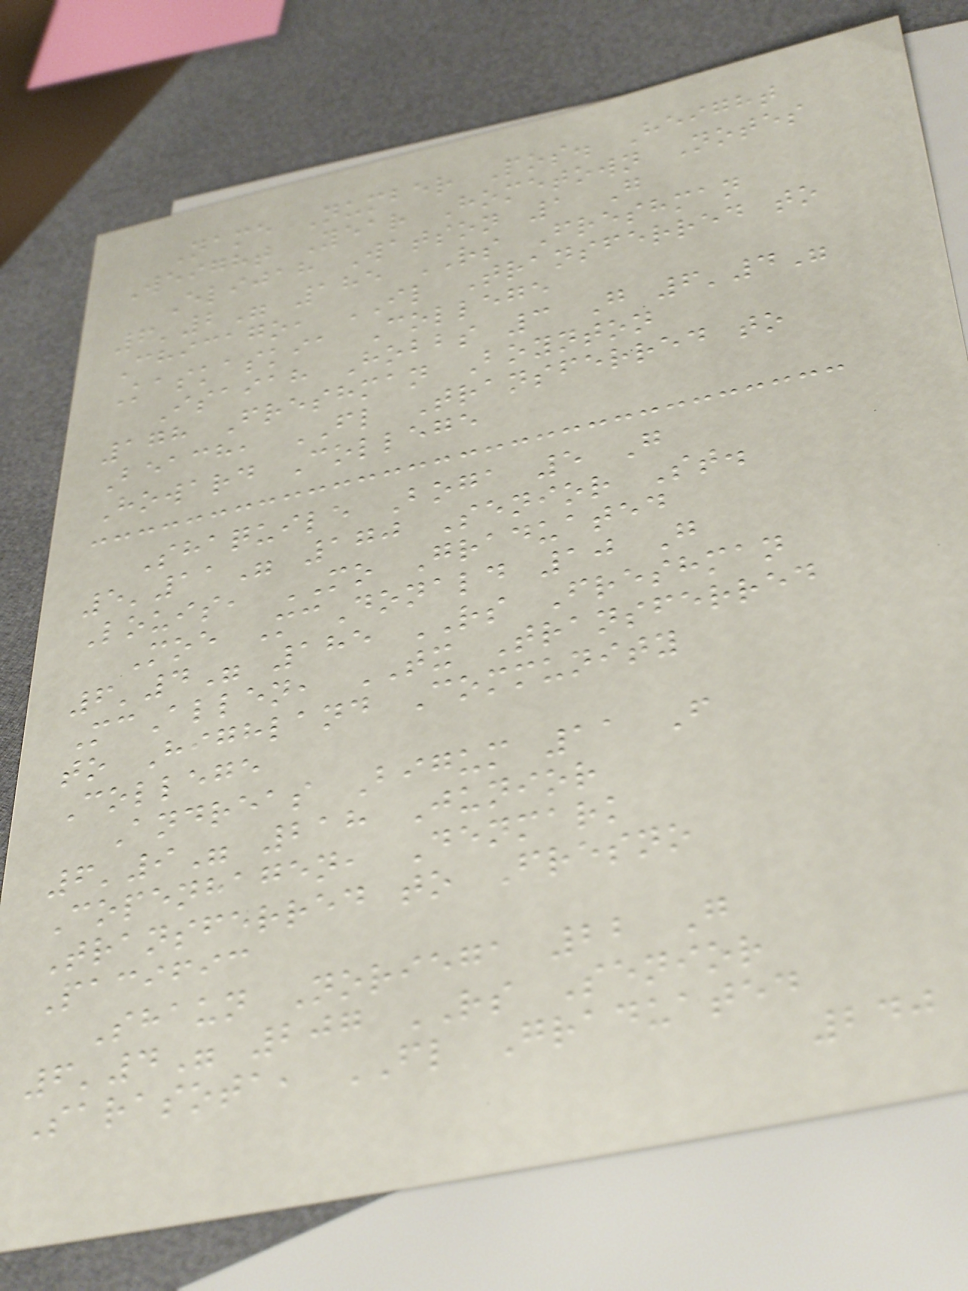Name Number Pos. Height
Weight Year Hometown Notes
Elijah Watson 1 G
6'2" 185 RS Freshman
Chicago, IL Transferred to
Kaskaskia College
Isaiah Hobbs 3 G 6'4"
178 Freshman Boynton
Beach, FL Transferred to
Howard College
Shaquile Boga 5 G
5'11" 170 Senior St.
Louis, MO Graduated
Moe McDonald 10 G
6'4" 185 RS Freshman
McAllen, TX Transferred
to Highland Community
College
Andreas Bigum 11 F
6'9" 218 Junior
Copenhagen, Denmark
Transferred to Fresno
Pacific
Shaun Noriega 22 G
6'4" 207 RS Senior
Sarasota, FL Graduated
240
